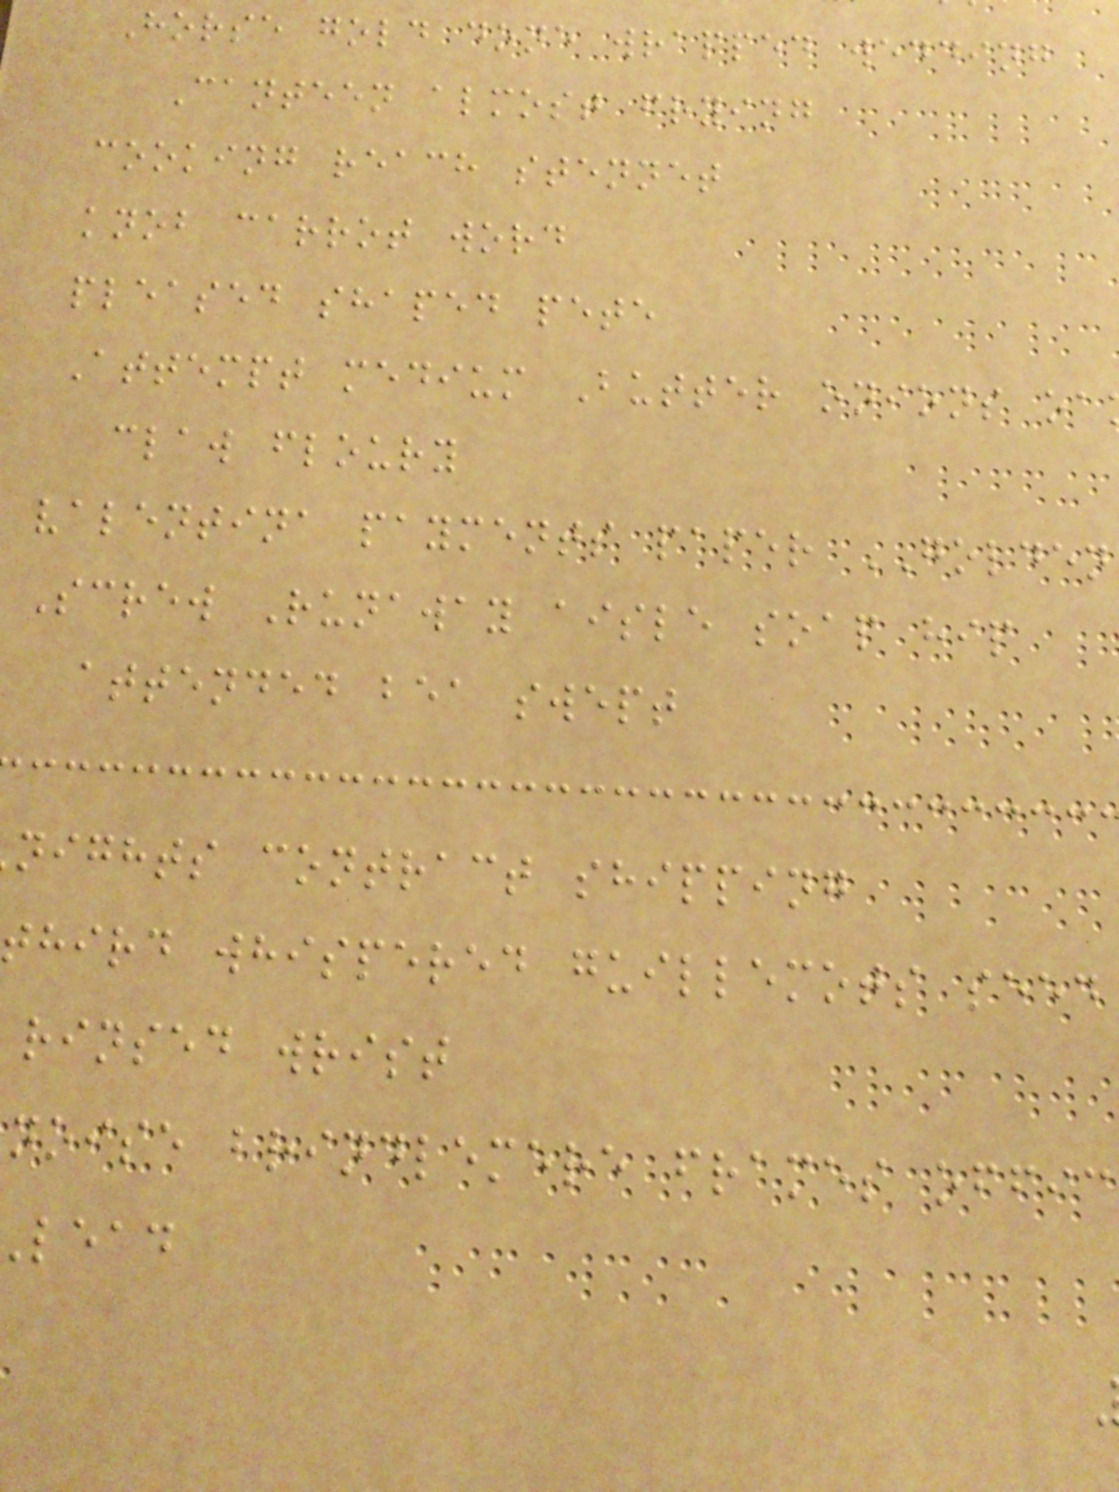Horse gold done wrapped wedding
Canteen almost frying
cooking reach stennet
knob carrot word
pleased shaped pete
Attempt medium Butter onions oa
claw floury
valentina payments paper GOLDEN
Screw Runaway aisle soap hip
attended bea swept
nights contract shipping
third whispered guillemots seed
rinsed wrist
noise brindlemere frames offic
lead
